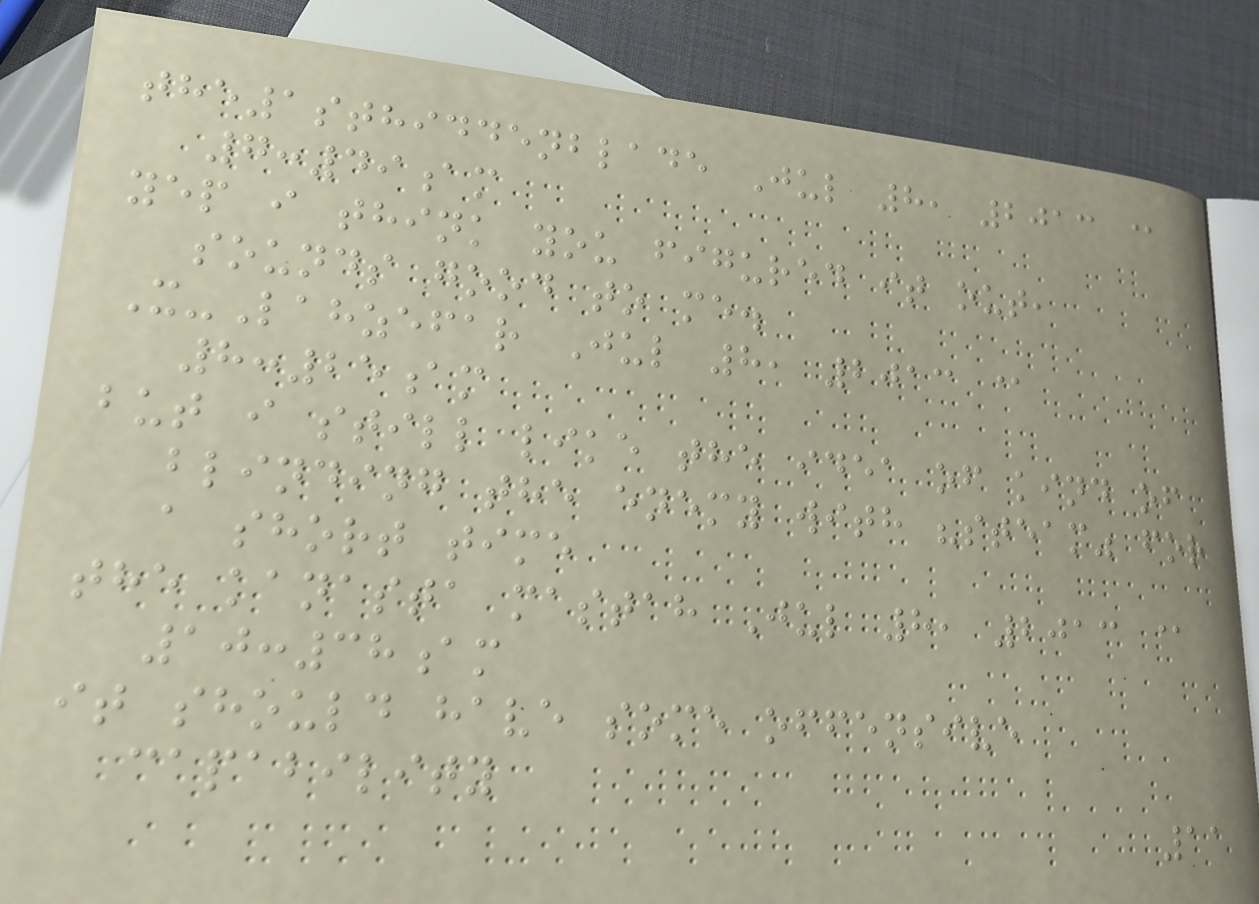the1sthiddenblade Jul 8, 2013 @
7:49am
yep i think you figured it out,
sounds good to me.
X-Lahzefar Jul 8, 2013 @
8:25am
but i still like the idea of kind of
blinding the enemy with "steam" for
a short time
the kanasta mastah Jul 8, 2013 @
10:38am
it should have some offensive
capability
11
